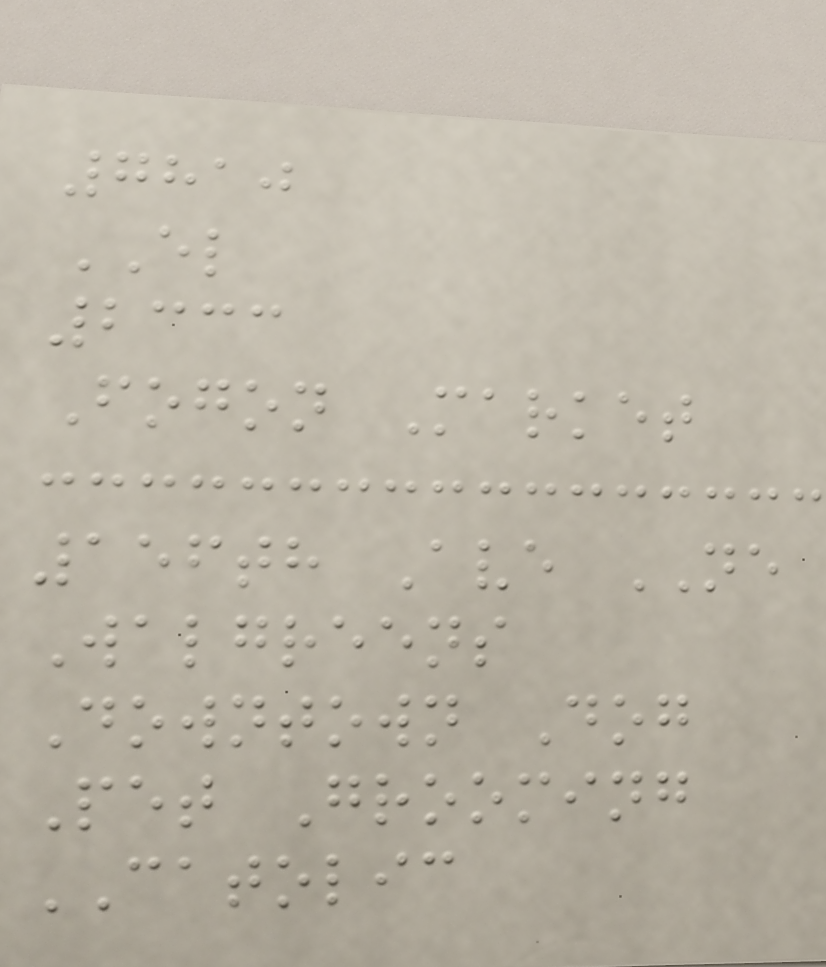7810
EL
2333
Fogon Market
156th Ave NE
Walgreens
Downtown Dog
Pet Grooming
CATOLIC
